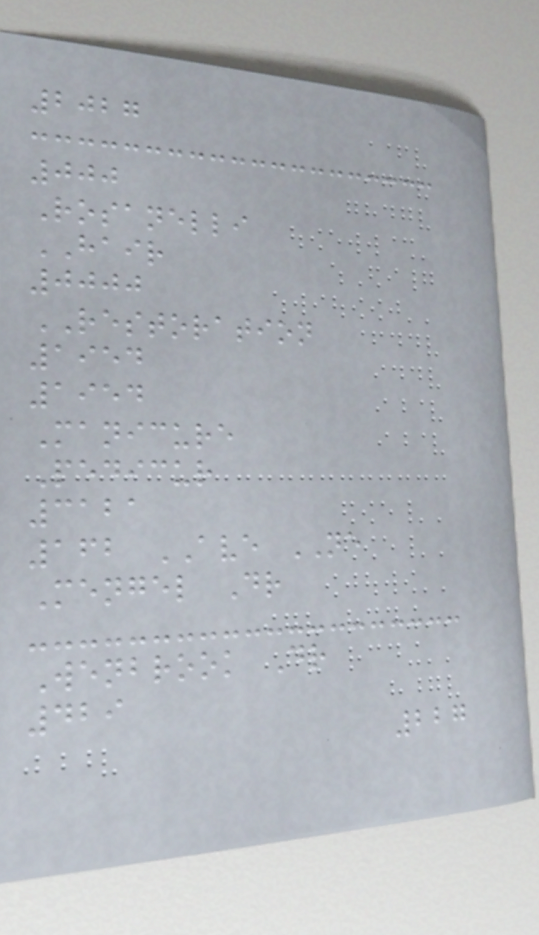2027
000
Rosanelli
HAIR
0000
RESTORATION
1954
1954
Manicure
Pedicur
3121
162 AVE NE
Mengel Dr
Wenbrook Dr
429
227
